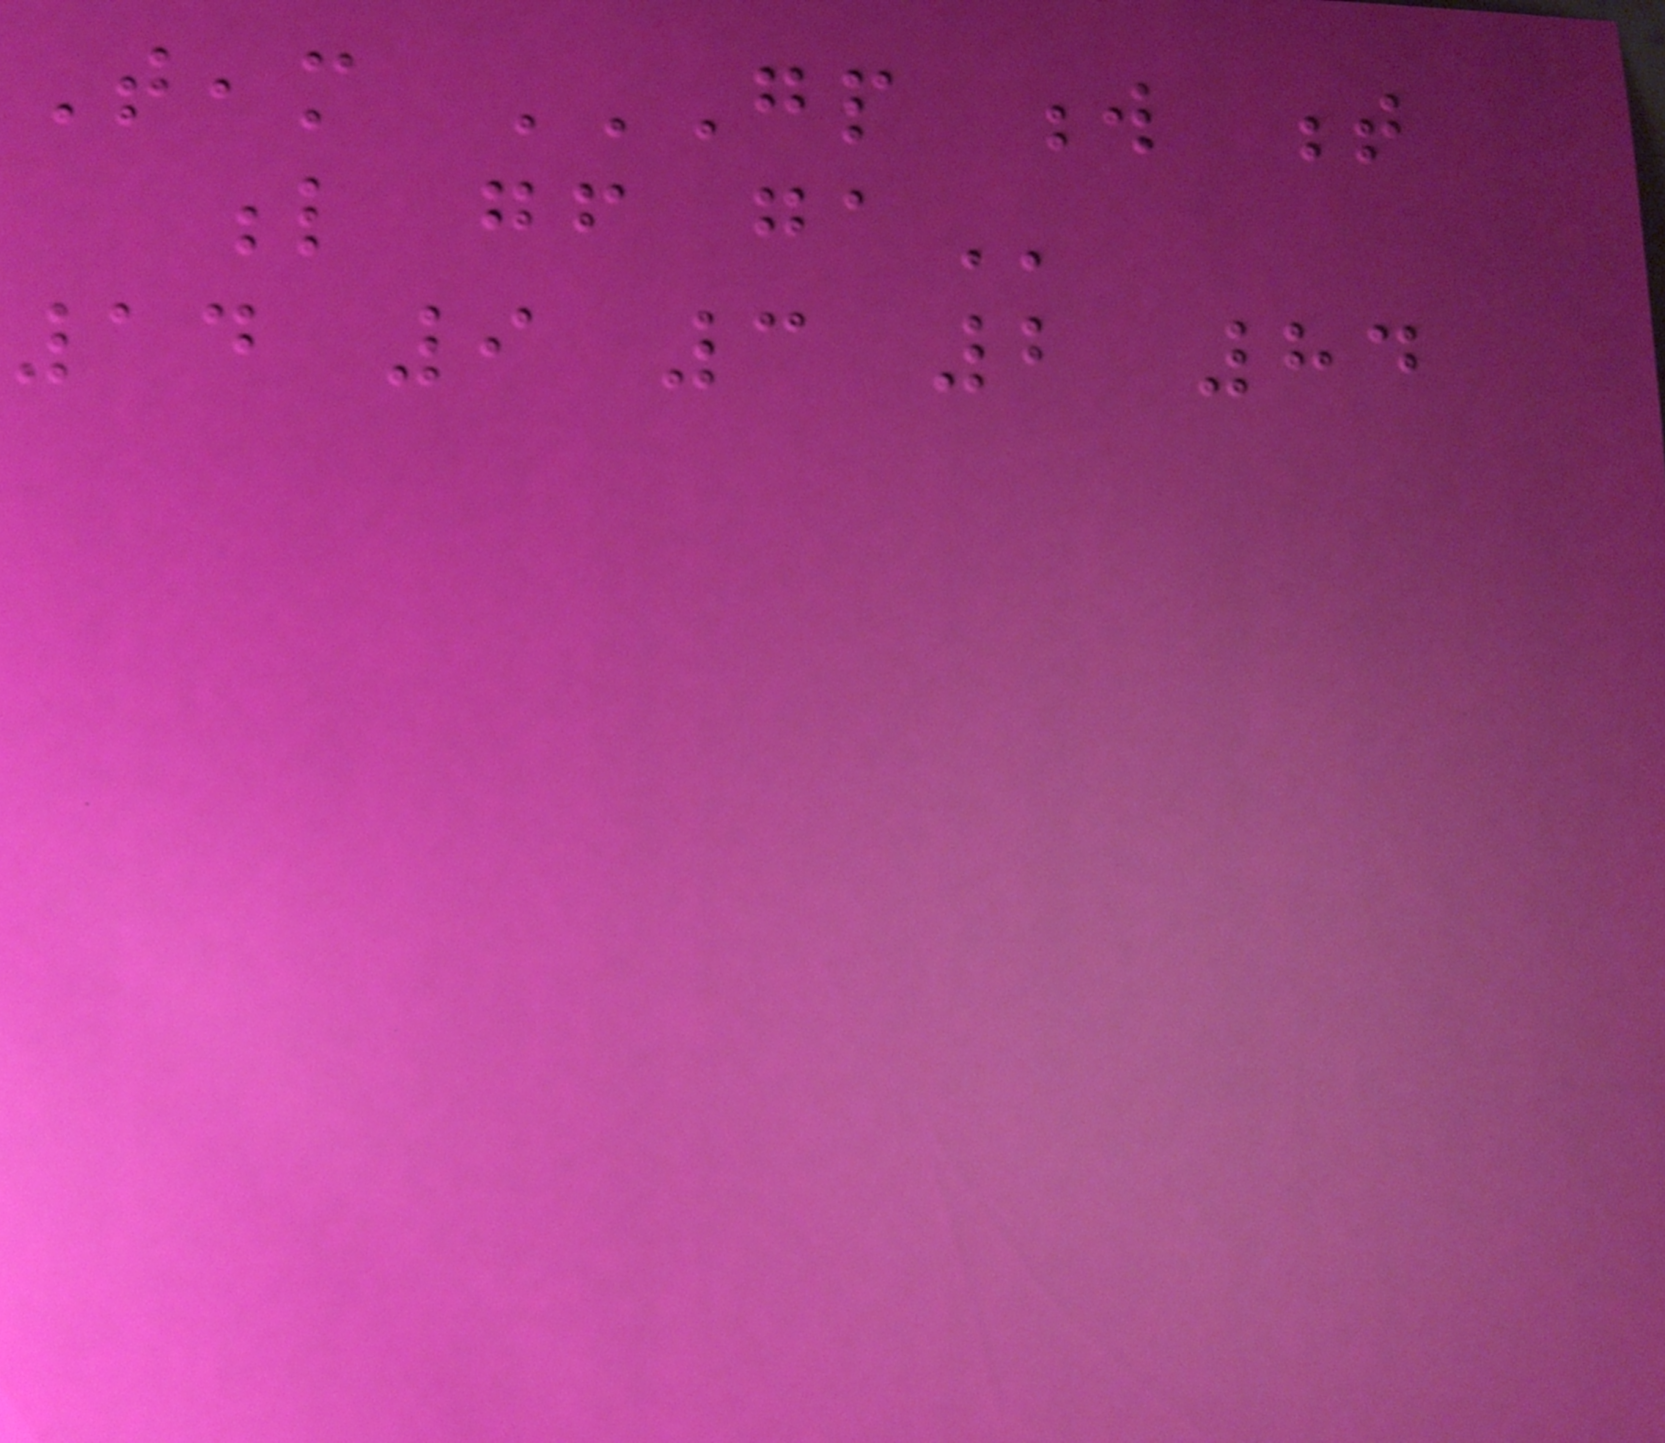Team GP W T
L GF GA
14 9 3 2 84
